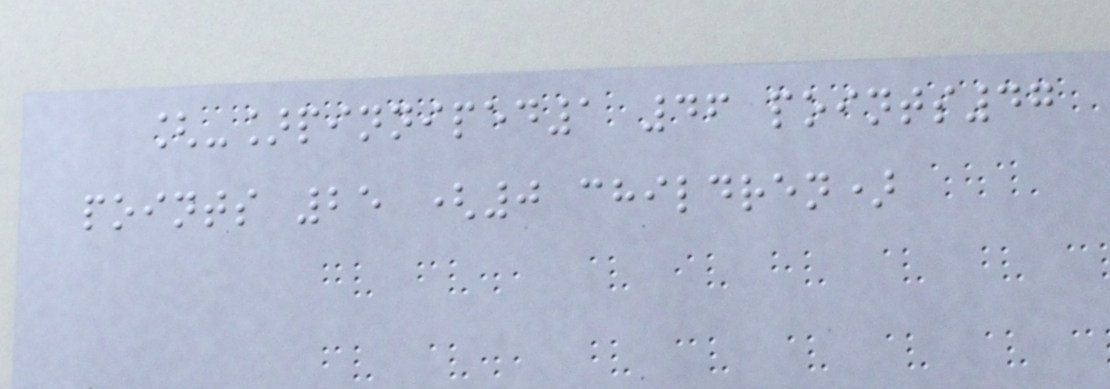[-]pinniped1 46 points47
points 25 (0 children)
